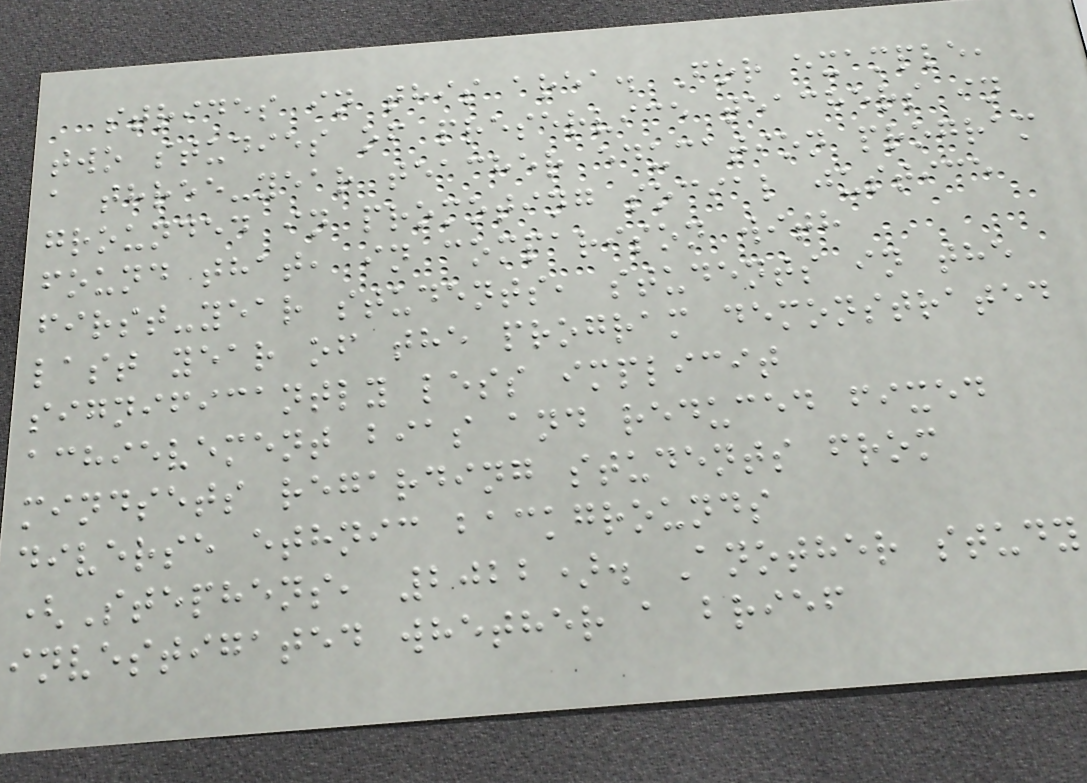strides in this area. For example,
two studies of preservice teachers in
a three-year teacher education program
grounded in promoting social justice
found that, in comparison with
first-year students, students in the
last year of the program demonstrated
significantly less implicit
achievement bias and reduced fixed
mindsets regarding students from
diverse ethnic backgrounds
(Stephens, 2022). Another study
investigated whether a brief
